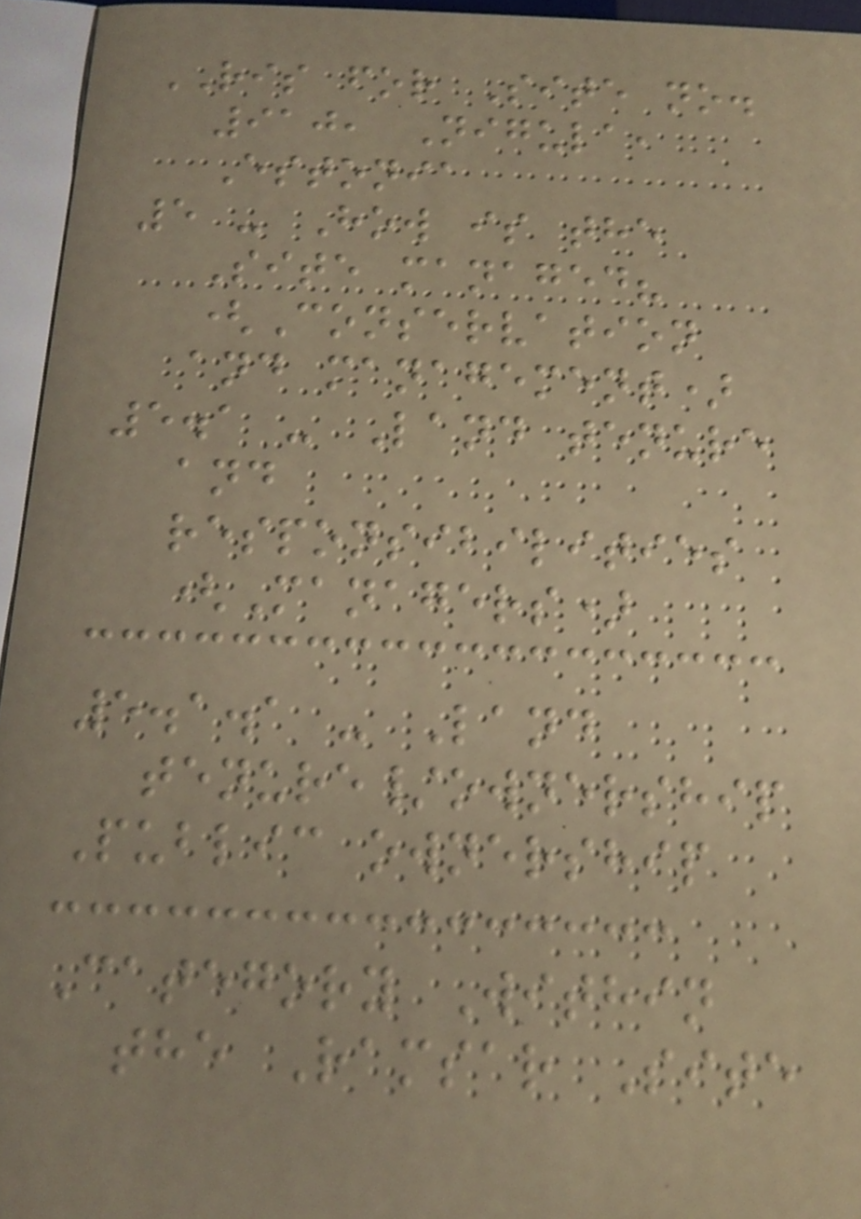RIS for Site no.
910, Nigula,
Estonia
5 - How is the
Site managed?
(Conservation
and management)
5.1 - Land tenure
and
responsibilities
(Managers)
5.1.1 - Land
tenure/ownership
Public ownership
Category Within
the Ramsar Site
